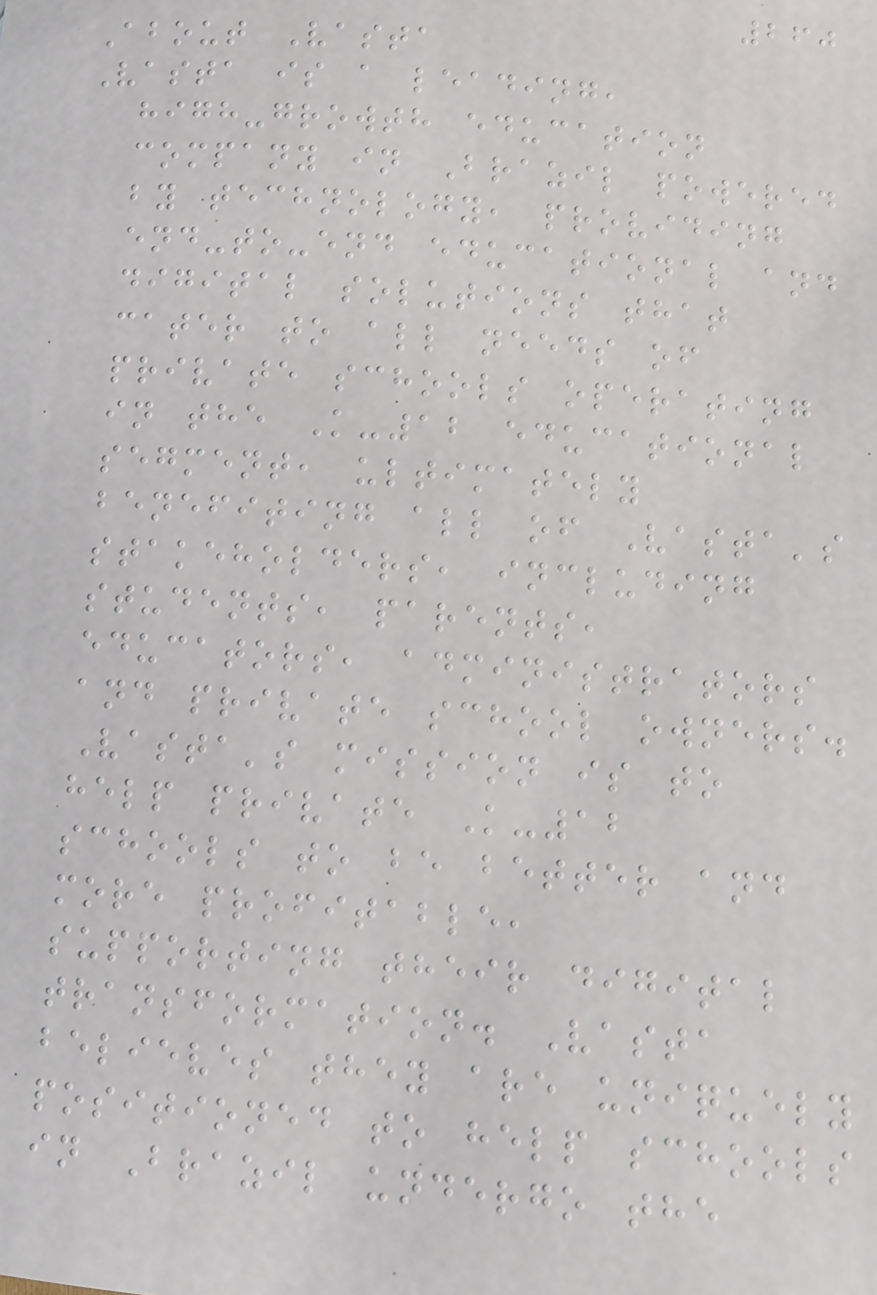260
About Vasta
Vasta is a leading,
high-growth education
company in Brazil powered
by technology, providing
end-to-end educational and
digital solutions that
cater to all needs of
private schools operating
in the K-12 educational
segment, ultimately
benefiting all of Vasta's
stakeholders, including
students, parents,
educators, administrators
and private school owners.
Vasta's mission is to
help private K-12
schools to be better and
more profitable,
supporting their digital
transformation. Vasta
believes they are uniquely
positioned to help schools
in Brazil undergo the
